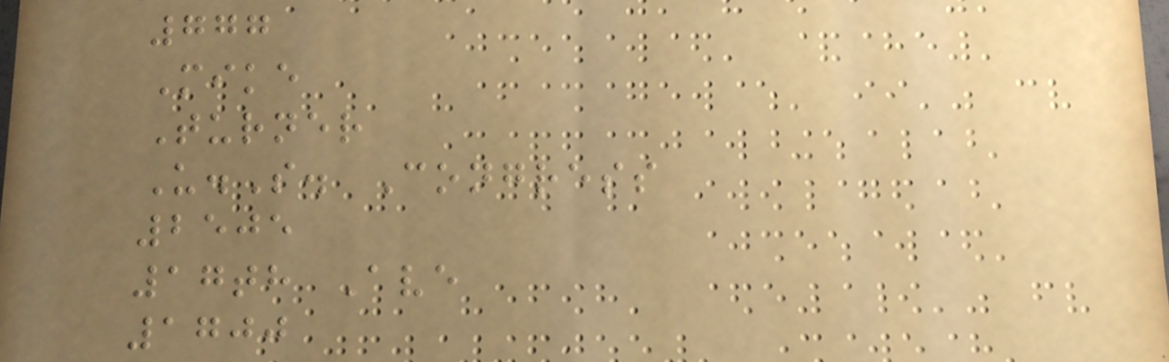777
Mike
Turner
U.S. Congress
2505
17th Ave
1700
